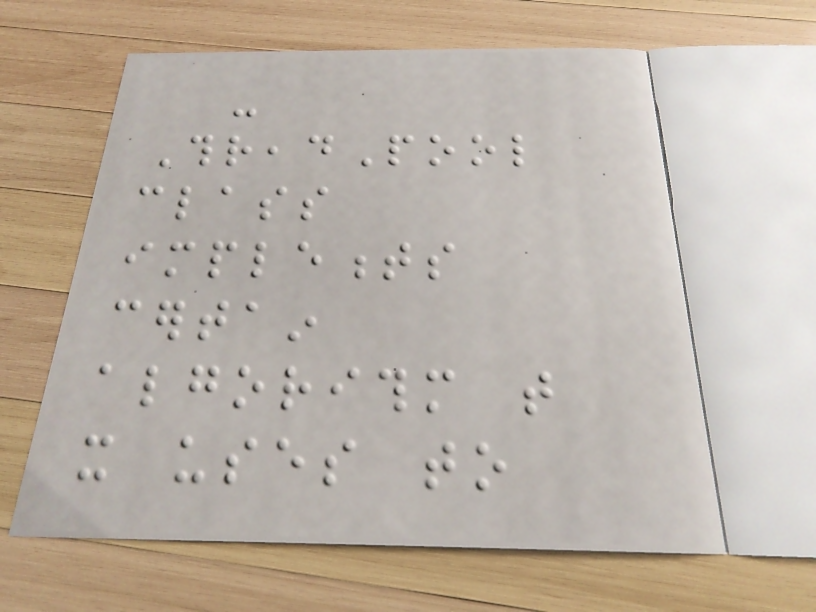-
ThreadPool
class
implements
certain
algorithm that
it uses to
